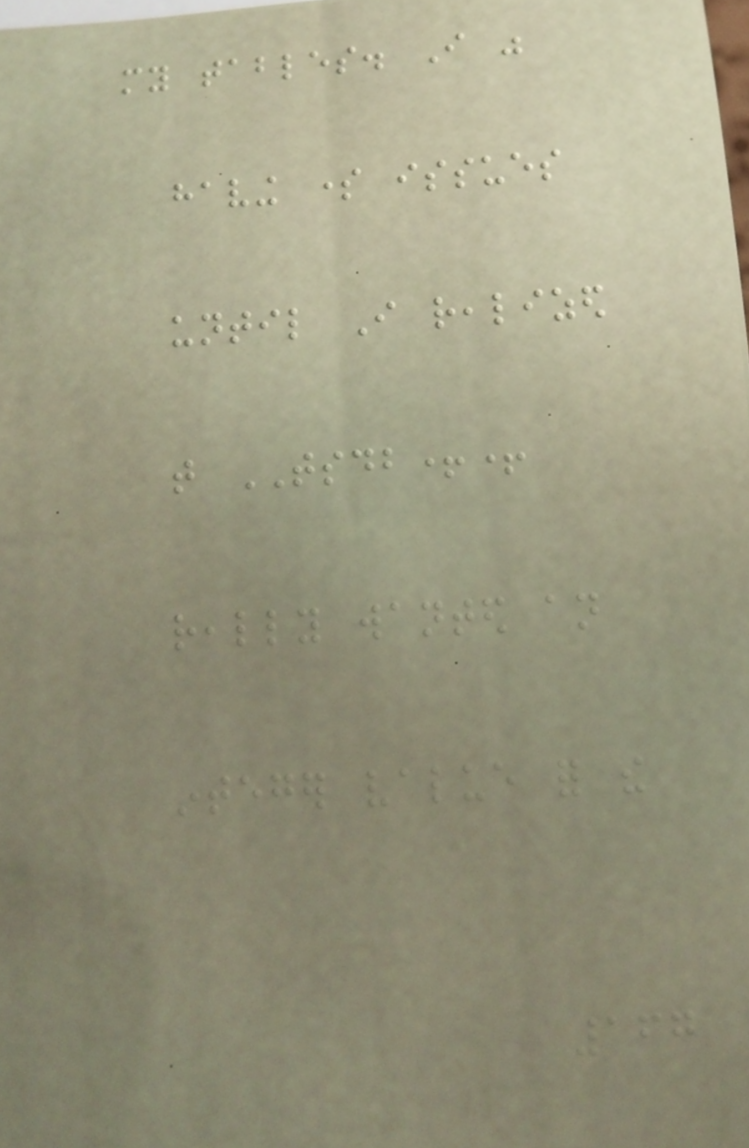my tables. I was
having some issues
until I realized
that TSDB++
really wanted an
integer value for the
167
